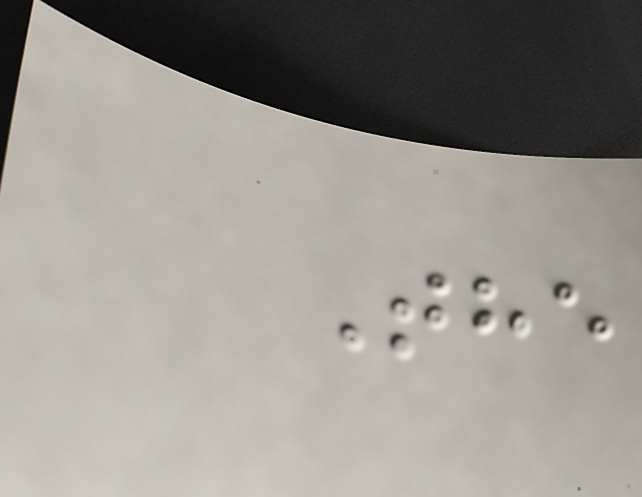The
